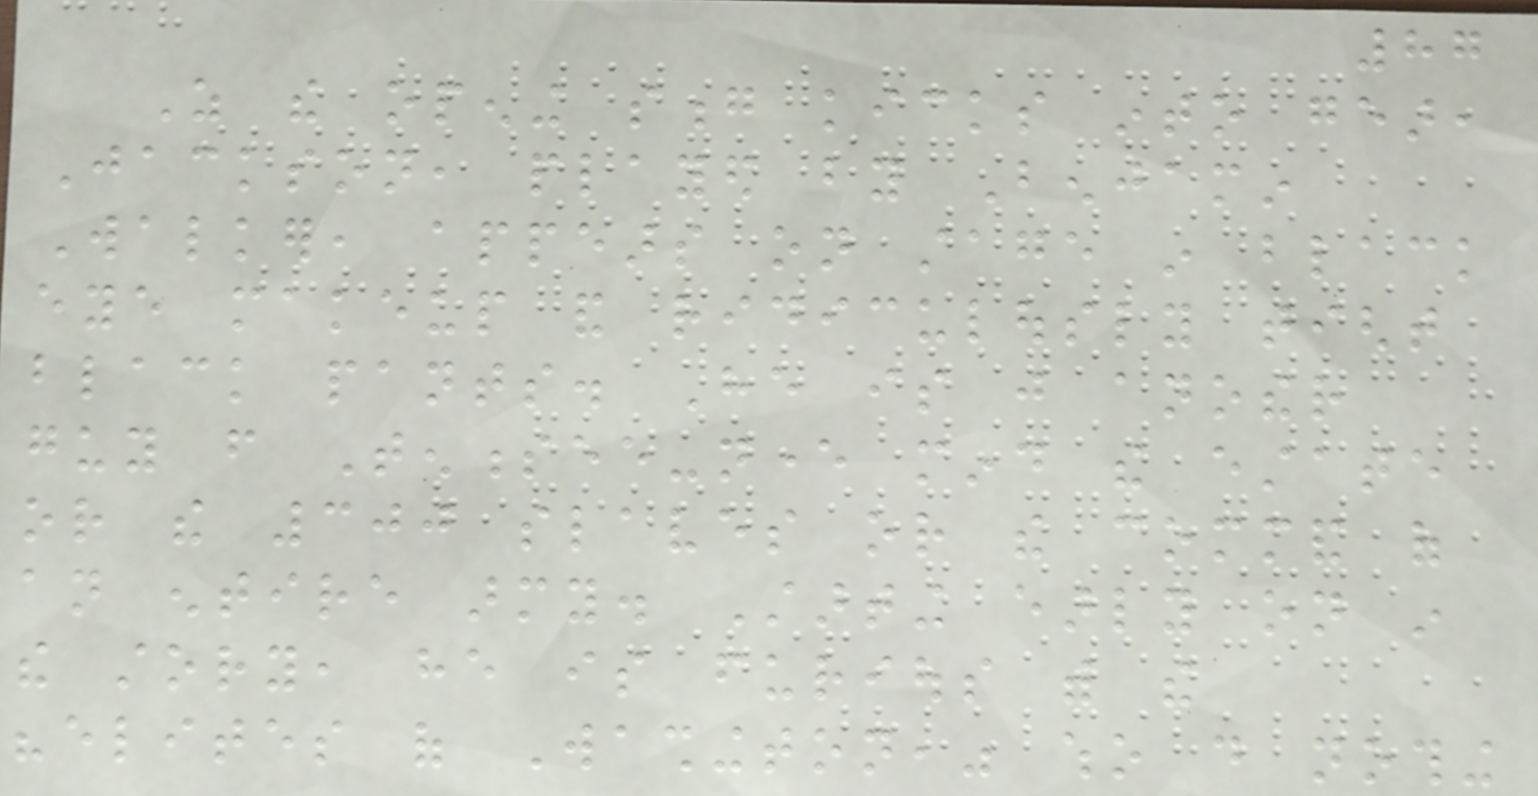87
As the opening song kicks into gear,
Jackson, played by Benjamin
Walker, appears on stage in black
eye makeup and ridiculously tight
black pants. He is just another
guy from Tennessee-never mind the estate
or the 300 slaves or the command of
an entire army. Starting early on in
the story, he is furious with the
"elites of Washington," who do nothing
